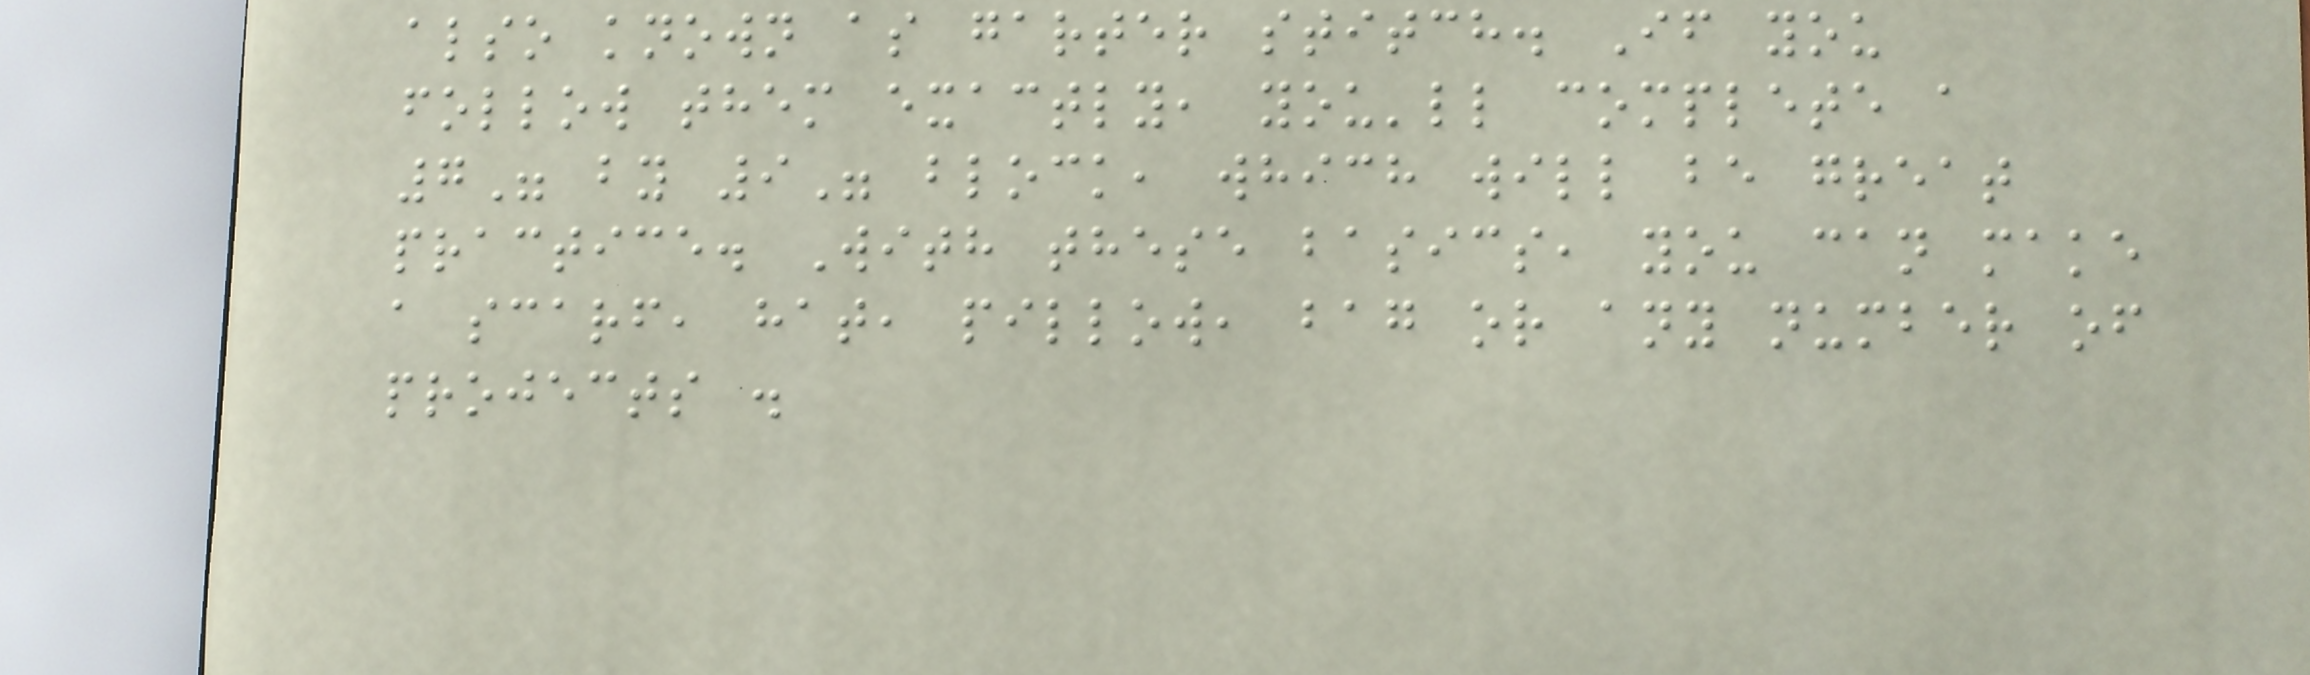also known as garter stitch. If you
follow them exactly, you'll complete a
7" by 9" block, which will be great
practice. With these basics, you can make
a scarf, hat, pillow, bag or any number of
projects .
